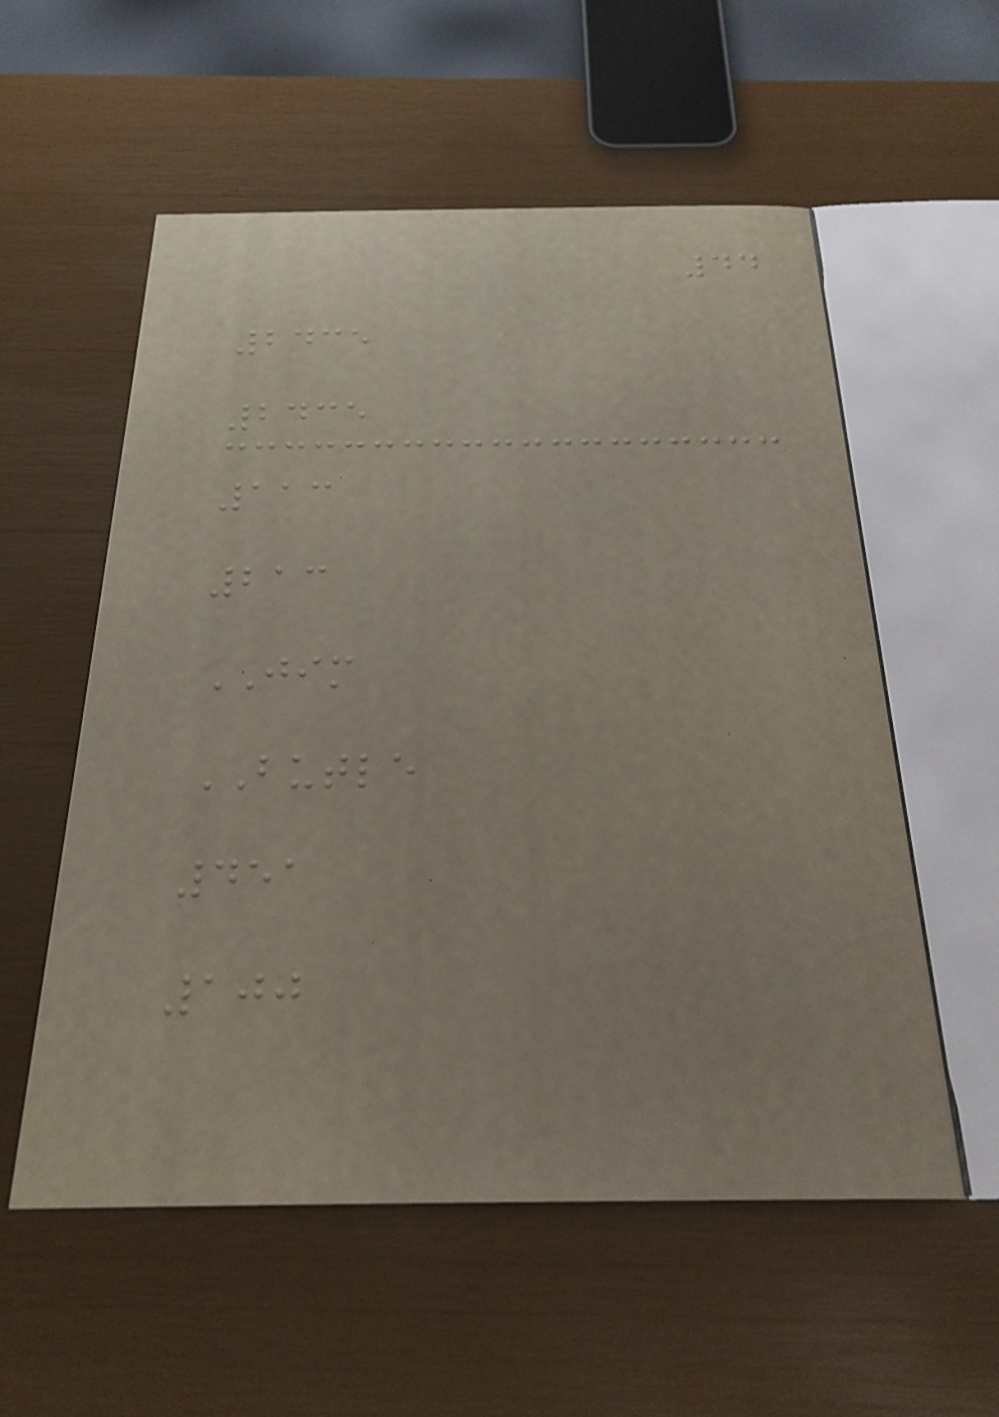44
2435
2435
113
213
JIM
BUTLE
451
100
